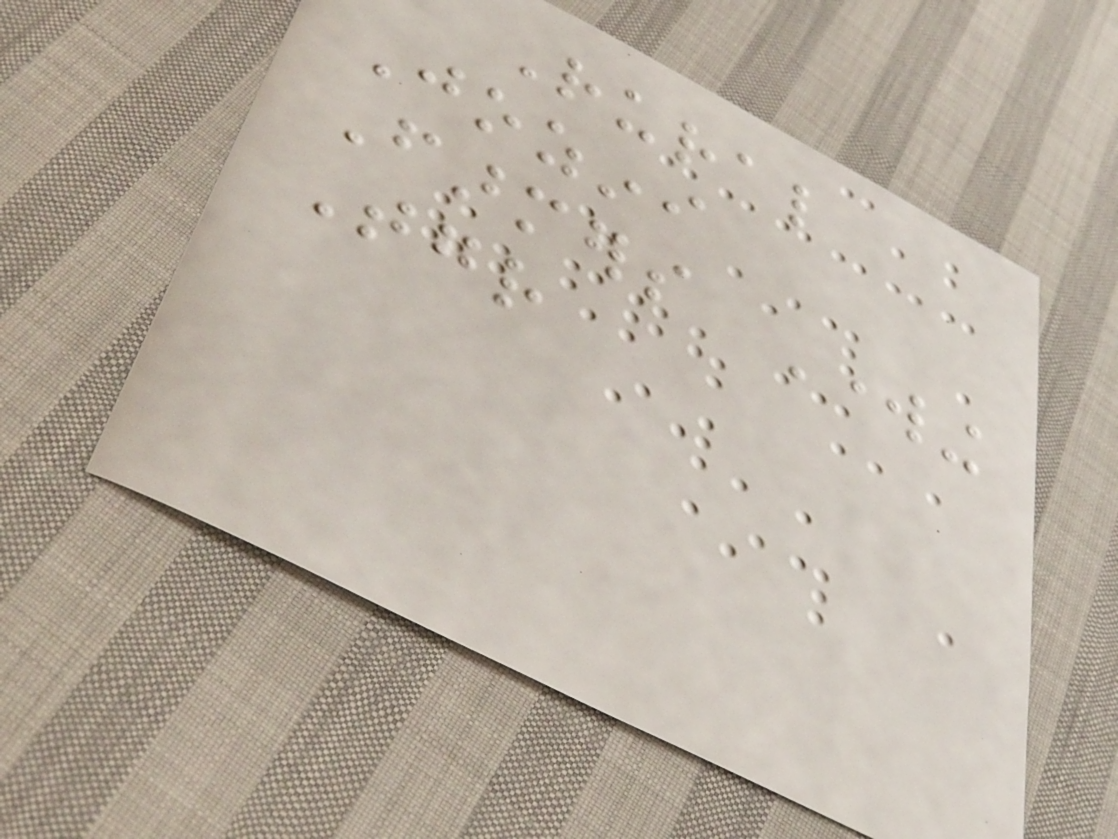Rural
Jozini
Farmers Working
Together
